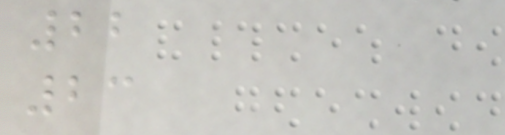22
23
